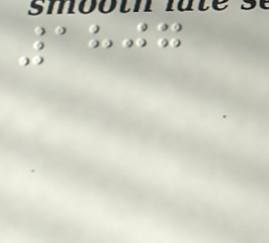1807
